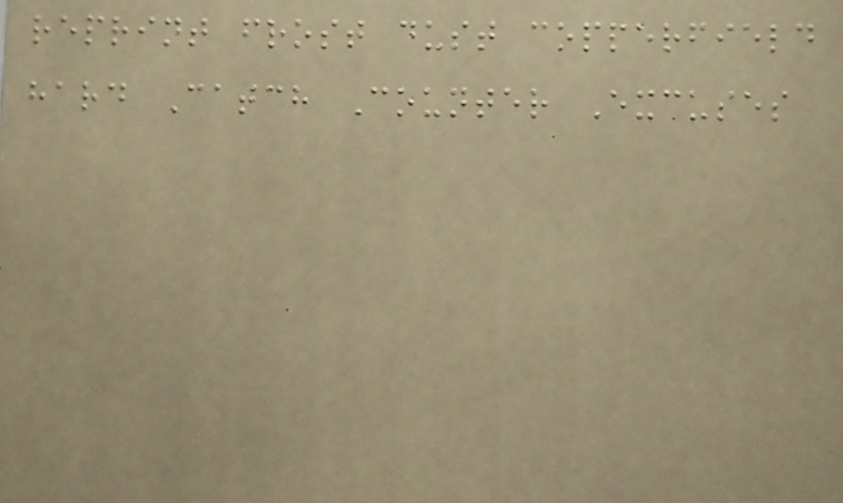reprint frost dust copperfield
hard Catch Counter Excuses
